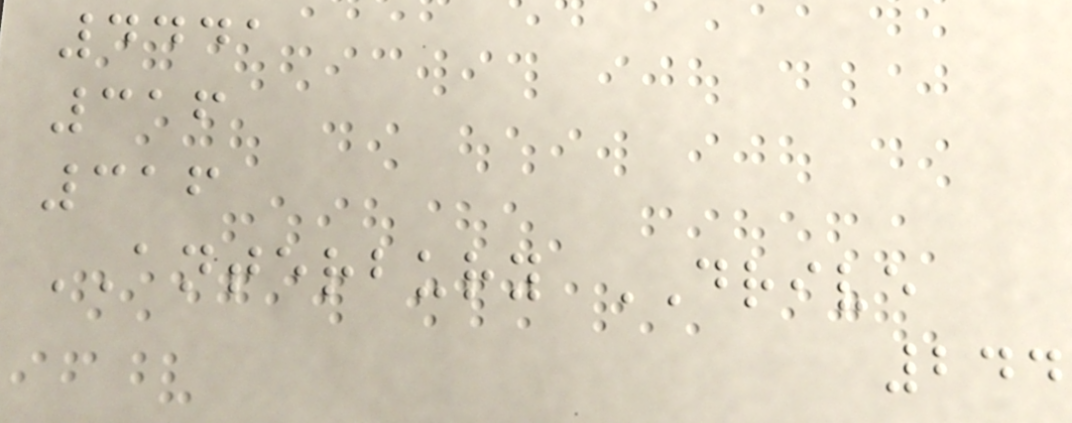4441
316
316
ANTERBURY DRIVE
244
